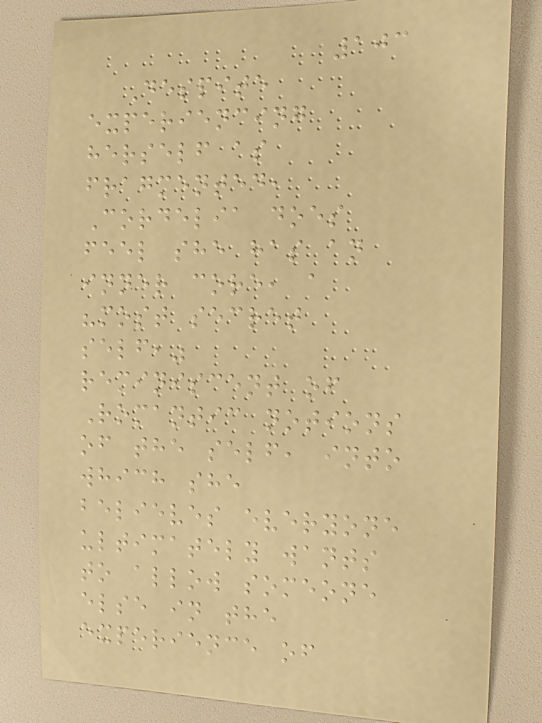103
Despite
experiencing
herself as
fragmented,
Cordelia does
feel she has an
inner core, a
"most secret
self,"
reminiscent of
Romantic notions
of the self, into
which she
believes everyone
ultimately wants
to allow someone
else in the
experience of
